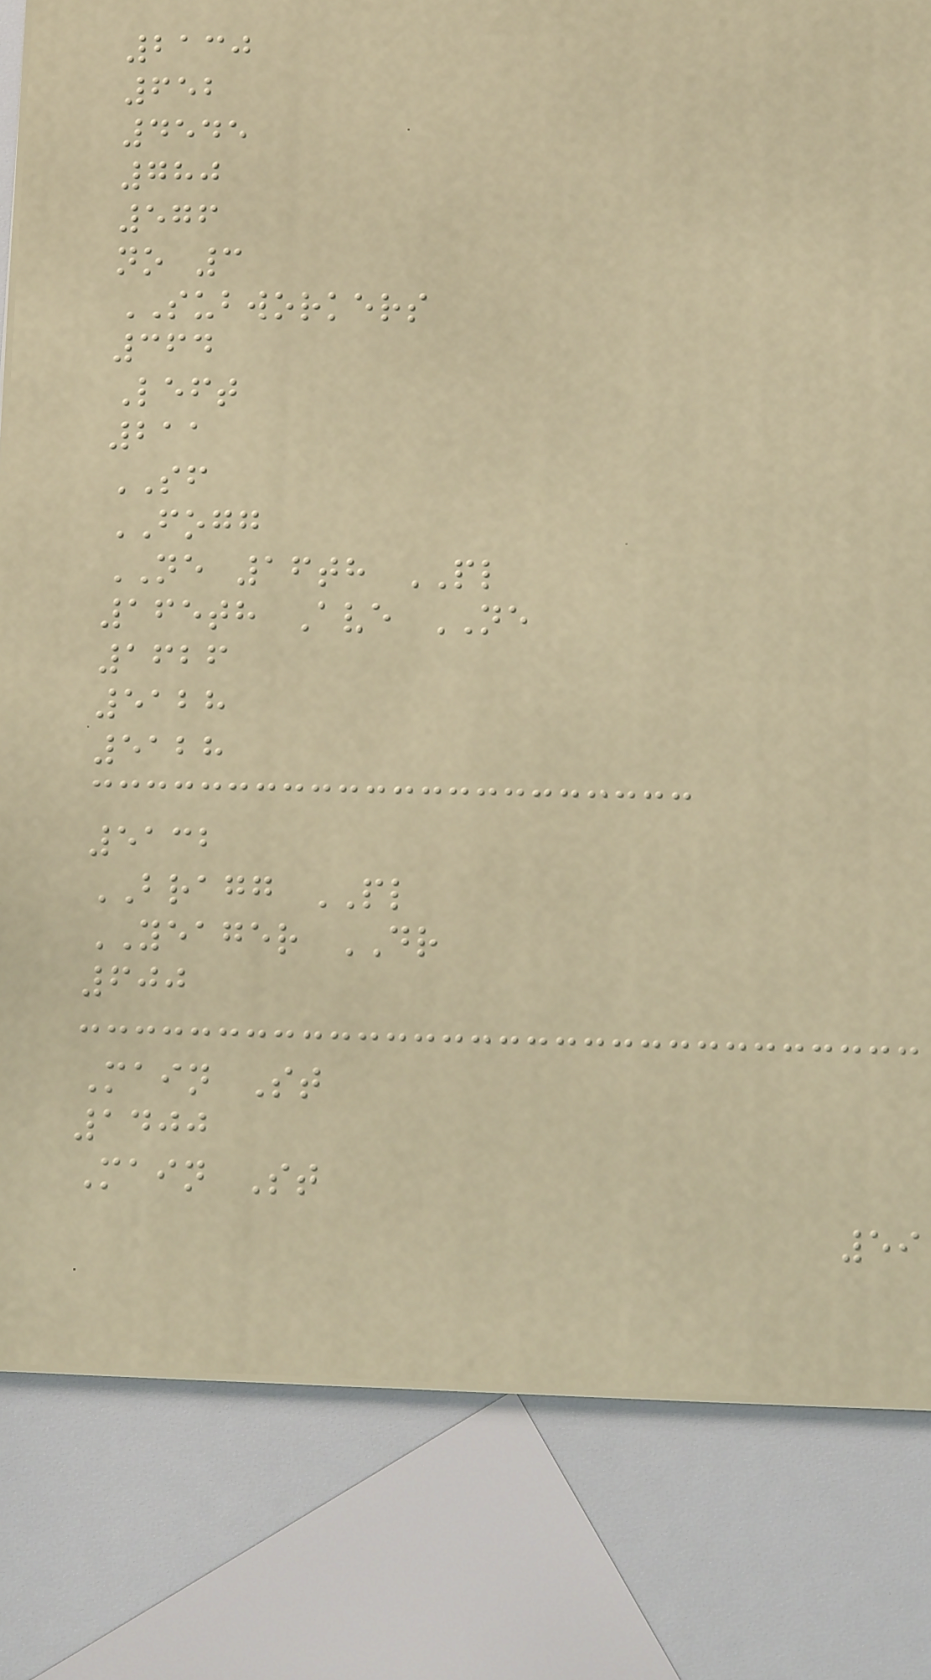2130
652
4545
780
576
no 3
SUBWORKERS
364
Left
211
SF
FOGG
NE 16th PL
165th Ave NE
1626
5128
5128
5132
BRAGG PL
YEAGER DR
600
Main St
1400
Main St
59
